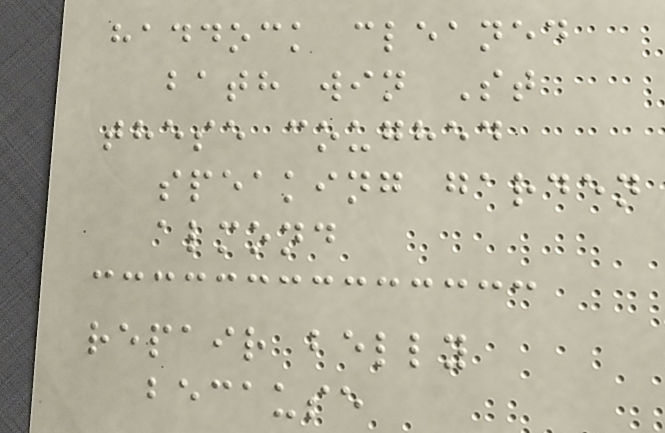haddock cleaned
bath win St
these coughed
speaking garden
almond
repair belly
because
